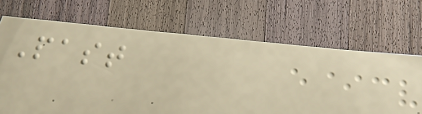Past
